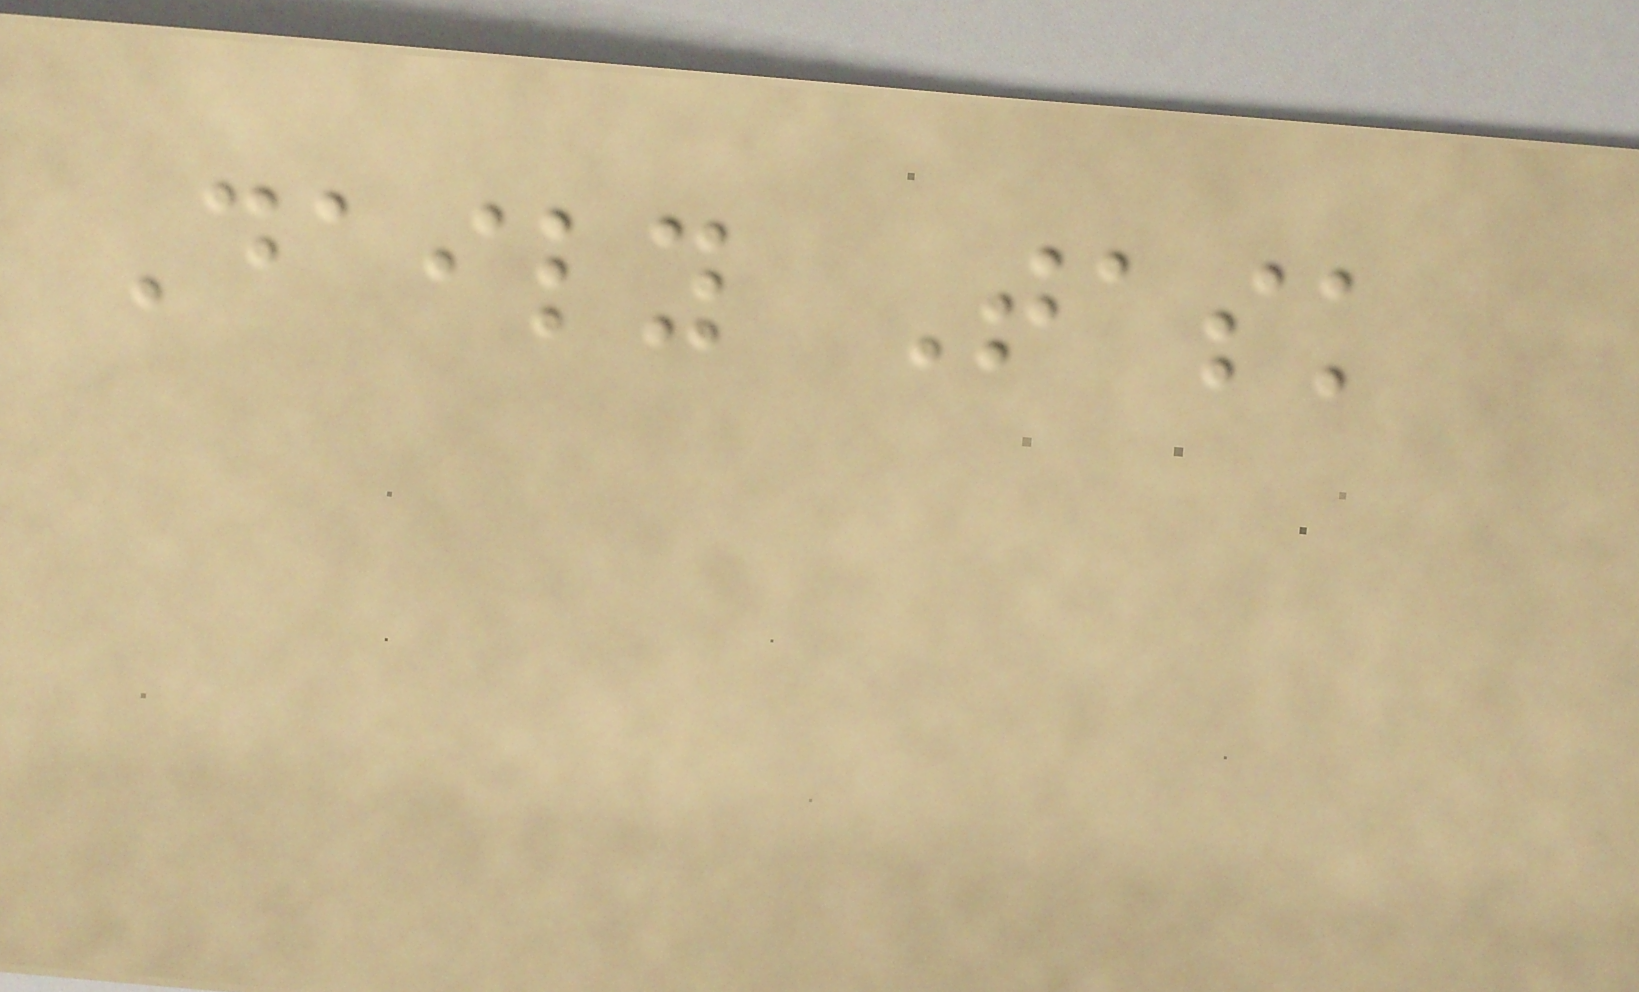Daily Task
